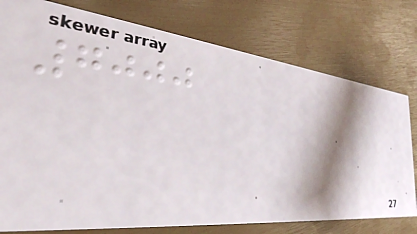7000
